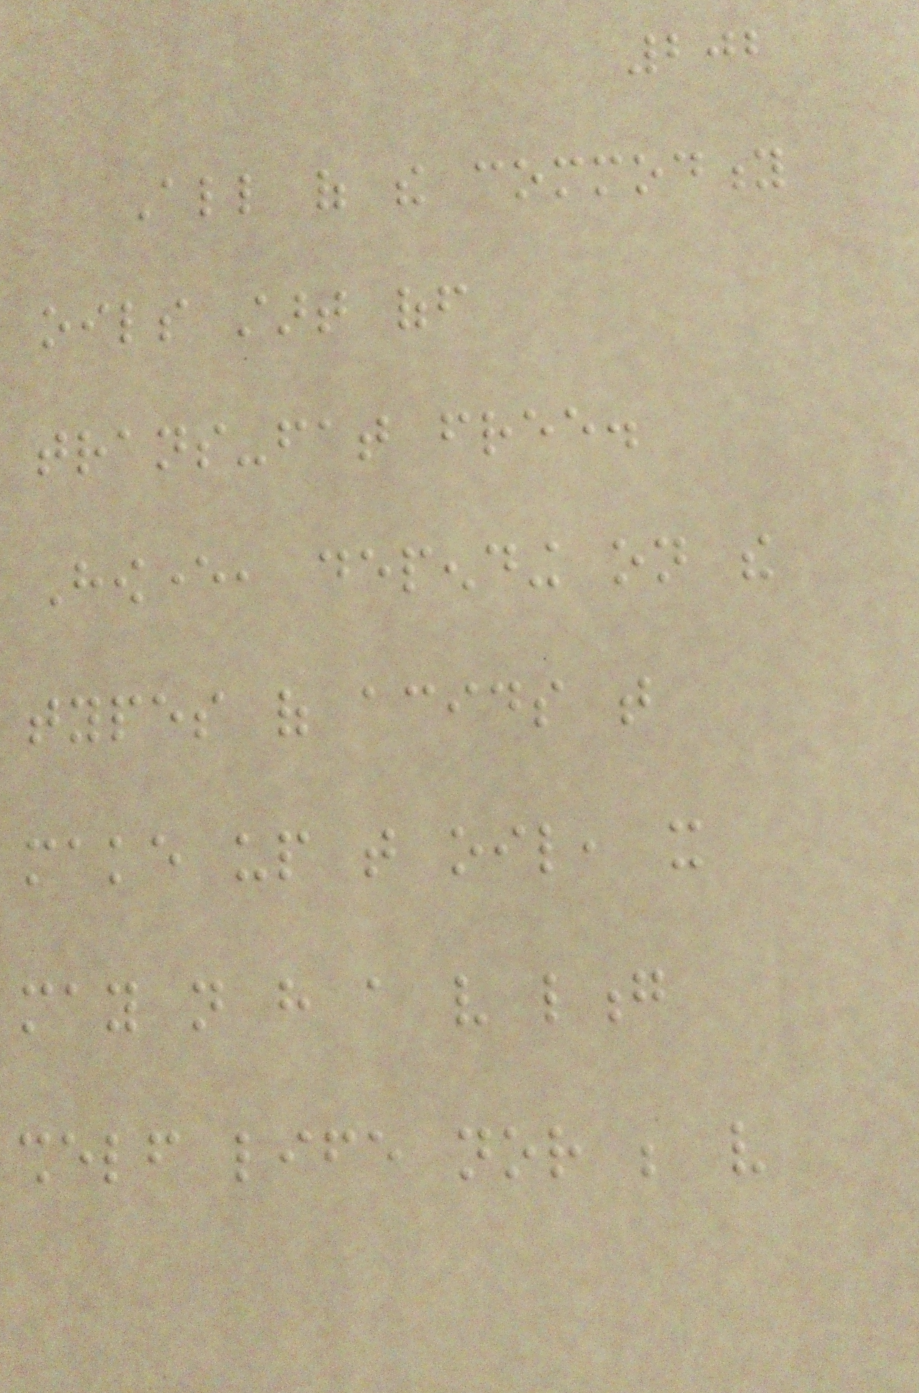202
All of the commodity
oils start off
trans-fat free.
However, depending on the
types of acids that
make up that oil, it
may not have a very long
shelf life nor be very
